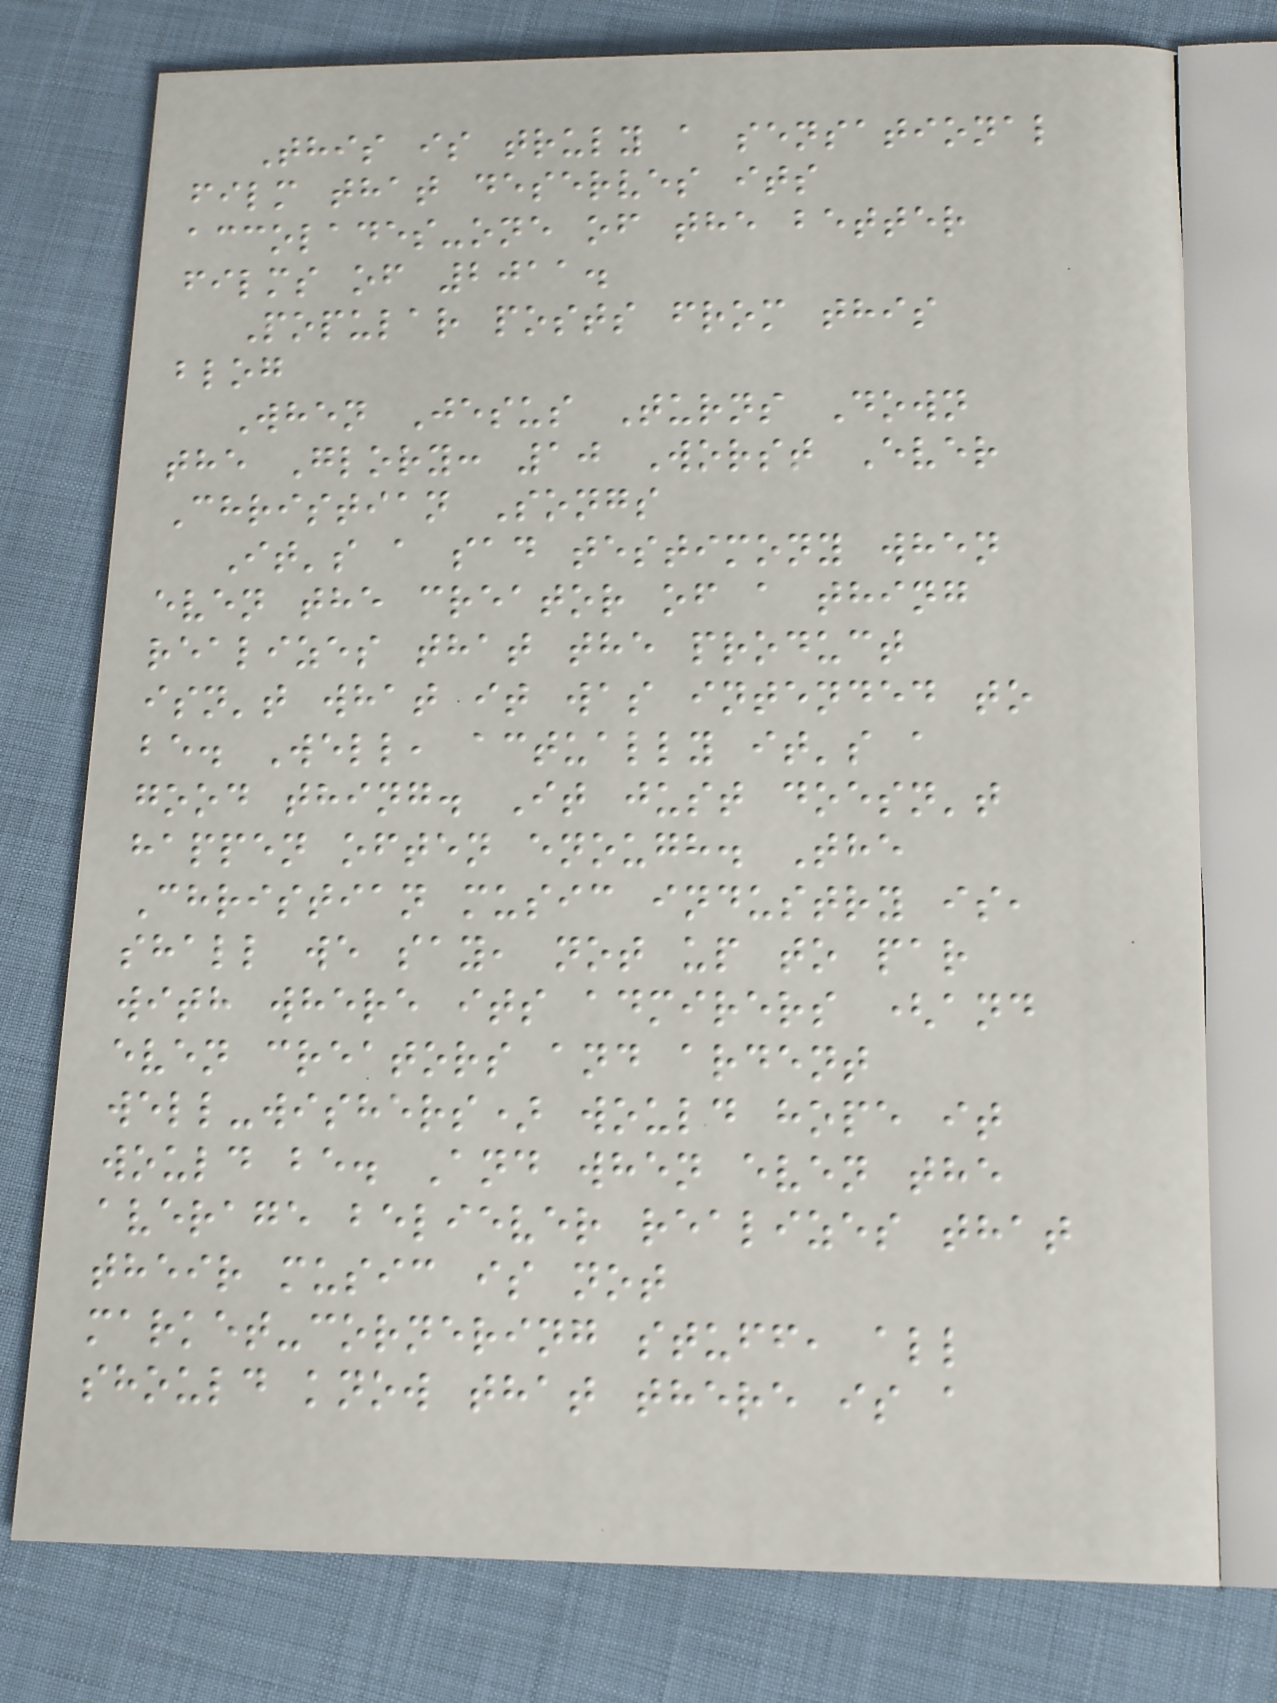This is truly a sensational
film that deserves its
accolades-one of the better
films of 2011.
Popular posts from this
blog
When Jesus Turns Down
the Glory: 10 Worst Ever
Christian Songs
It's a sad testimony when
even the creator of a thing
realizes that the product
isn't what it was intended to
be. Well, actually it's a
good thing. It just doesn't
happen often enough. The
Christian music industry is,
shall we say, not up to par
with where its admirers (and
even creators and ardent
well-wishers) would hope it
would be. And when even the
average believer realizes that
their music is not
market-cornering stuff, all
should know that there is a
